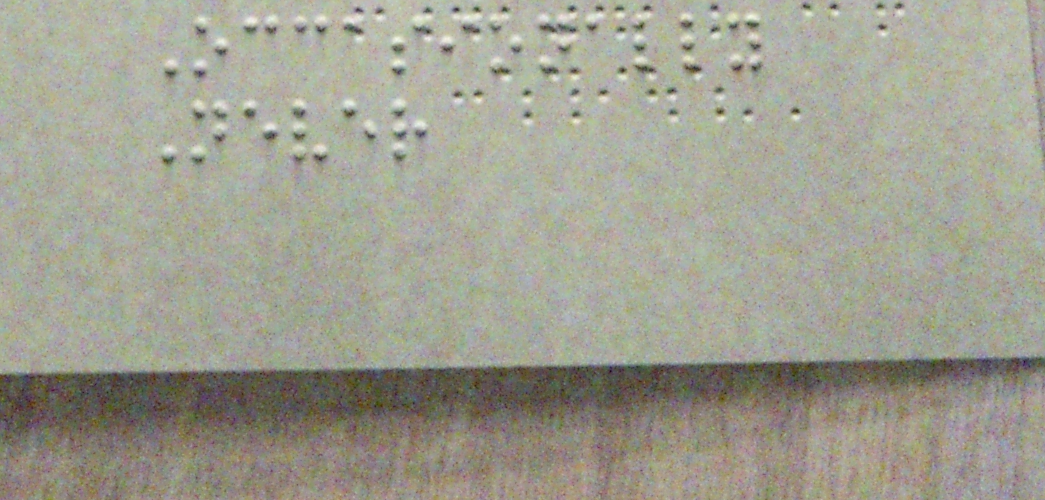Occasionally
Never
